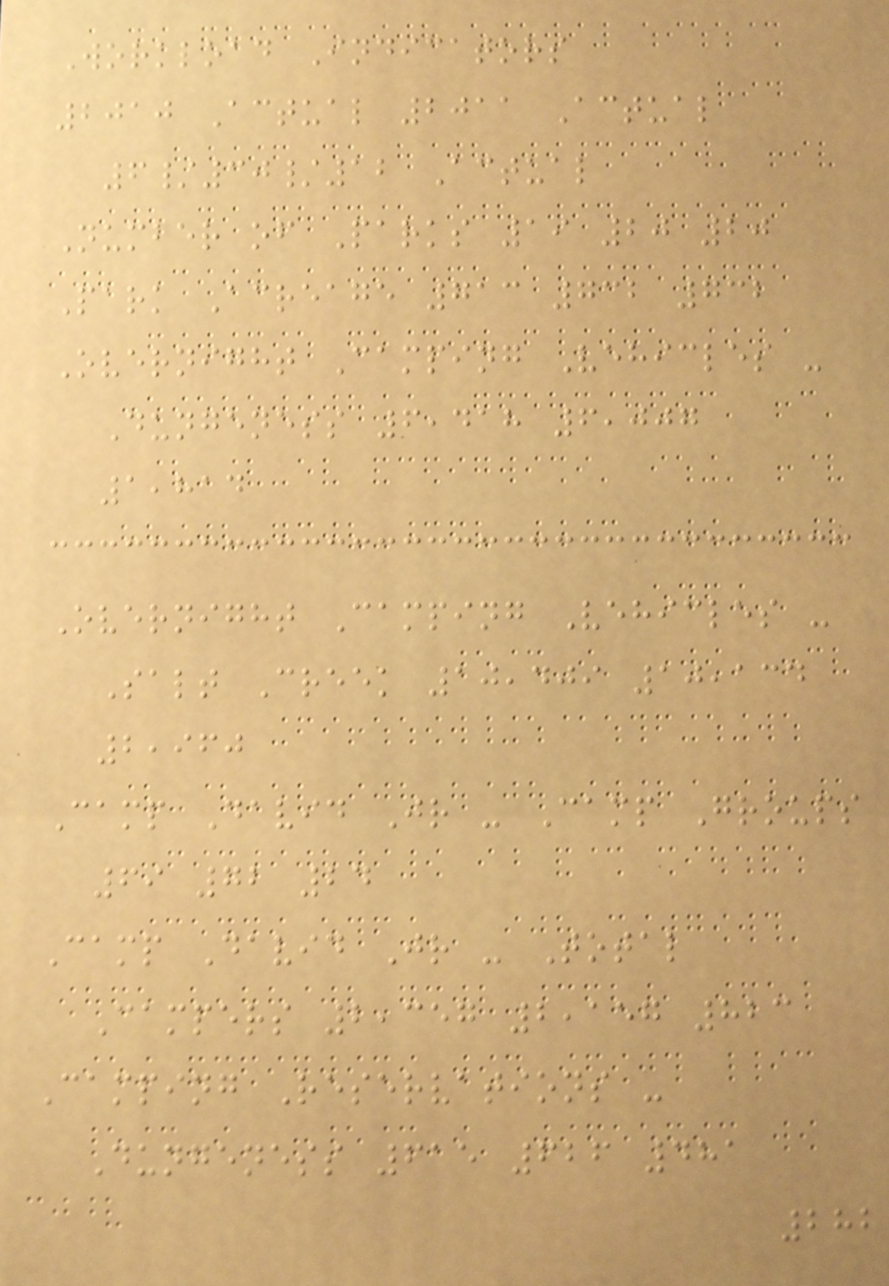Workload Indicators
2010 Actual 2011 Actual
6/30/12 Actual
Number of Parks 19 20 20
Park Acreage 713 732 732
Overnight Camping Vehicles -
Dungeness 6,418 6,007
1,814
Overnight Camping Vehicles -
Salt Creek 10,409 10,134
2,960
Camp David Jr - Camp Groups
69 72 24
Camp David Jr - Total
Campers 2,357 2,157 823
Camping Reservations -
Dungeness 615 626 481
282
